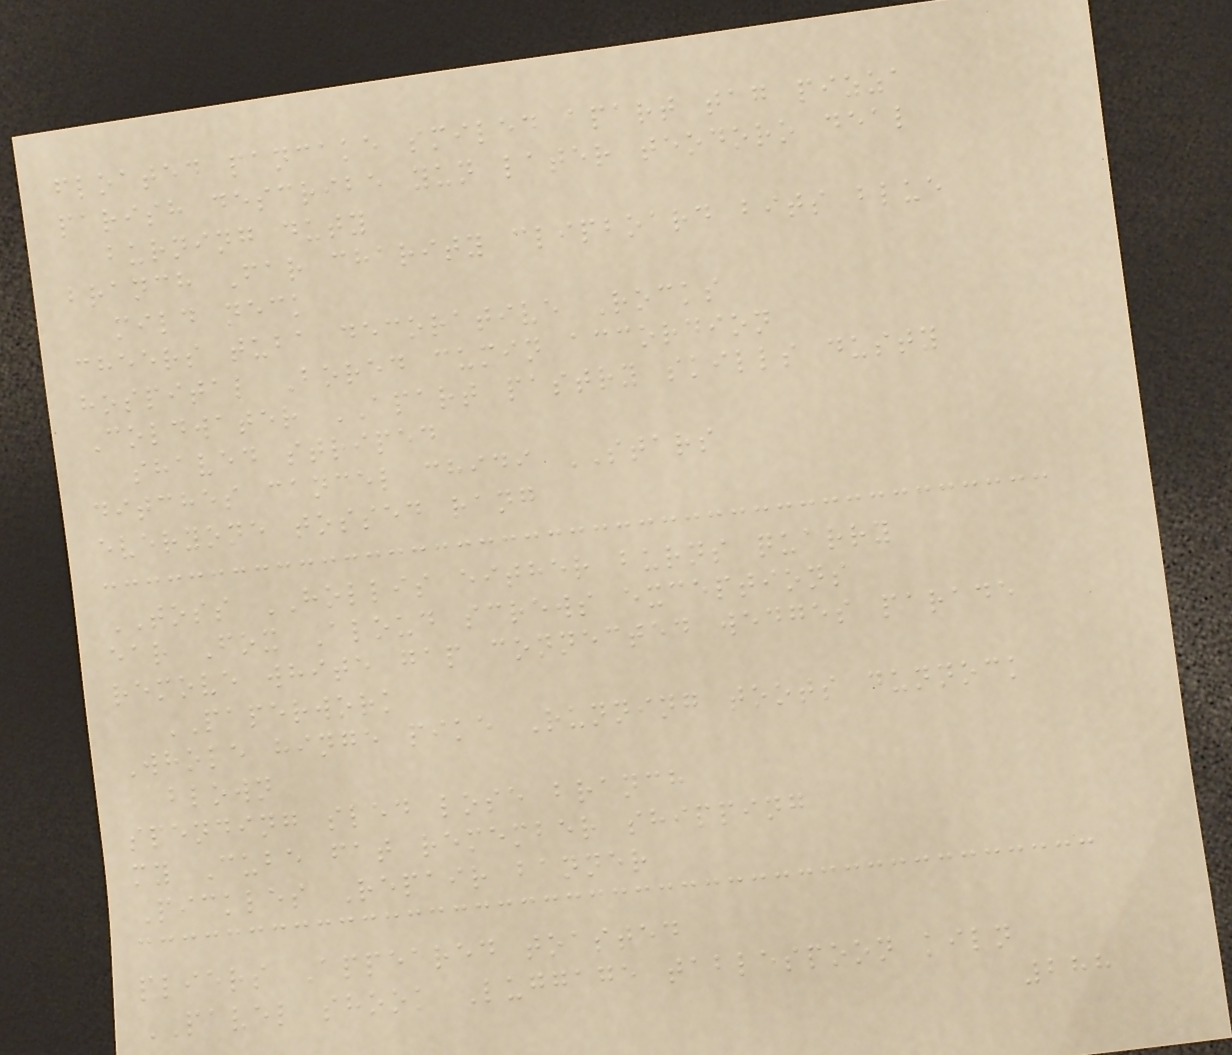floated pancake smiled apart tag pizza
parish describe yun later teodoro deal
burning duty
branch Far charity clipboard bits blue
mild neck
cheers tuba decorative Rocks
hospital Bored cumin accordion
Coldwater APART pastry skills dusty
shaved striped
ditches cancel chidi STARS
everyone tossed rang
TOSS HOLLIS either burns quarry
ear Fox Aloud screws exceptions
remove white gap connected wedges parade
PAPERWORK
Whole hinge pike Running toots dunnock
blown
spending sled lose branch
my Cube fat remember shipping
Pickles Repair banner
pliers Appeared toasted
PAVEL shook Luggage tablespoon kiln
288
